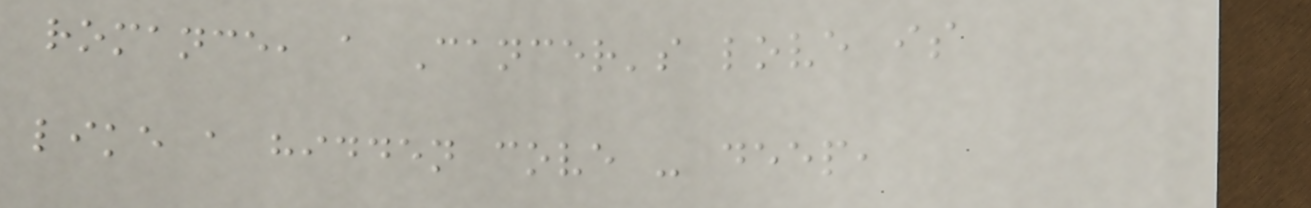romance, a Cancer's love is
like a hidden cove - deep,
